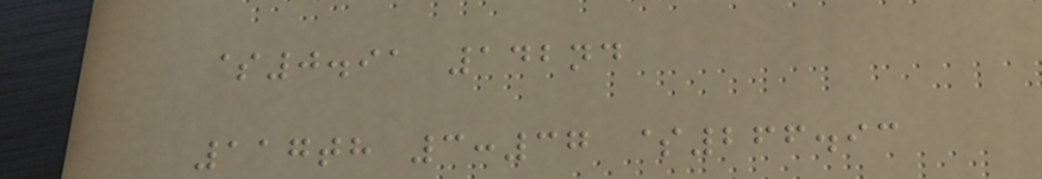$0.91 142nd
117th 3:37 $266.93
